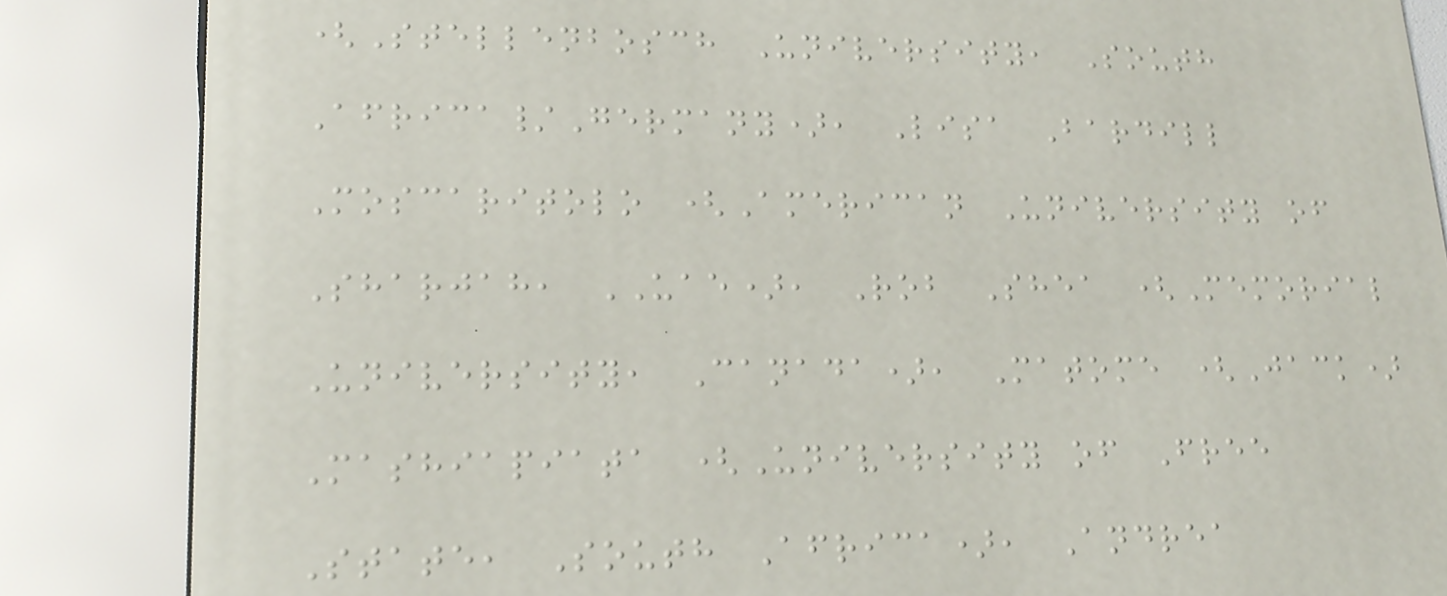(Stellenbosch University, South
Africa/Germany), Lisa Bardill
Moscaritolo (American University of
Sharjah, UAE), Rob Shea (Memorial
University, Canada), Matome (Jack)
Mashiapiata (University of Free
State, South Africa), Andrea
